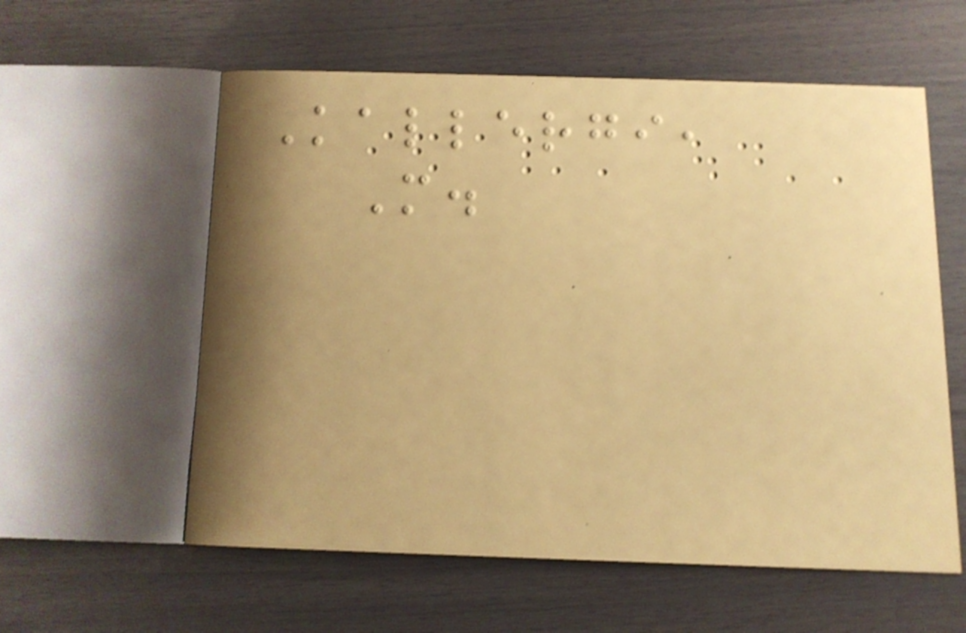Kallergi,
M.
